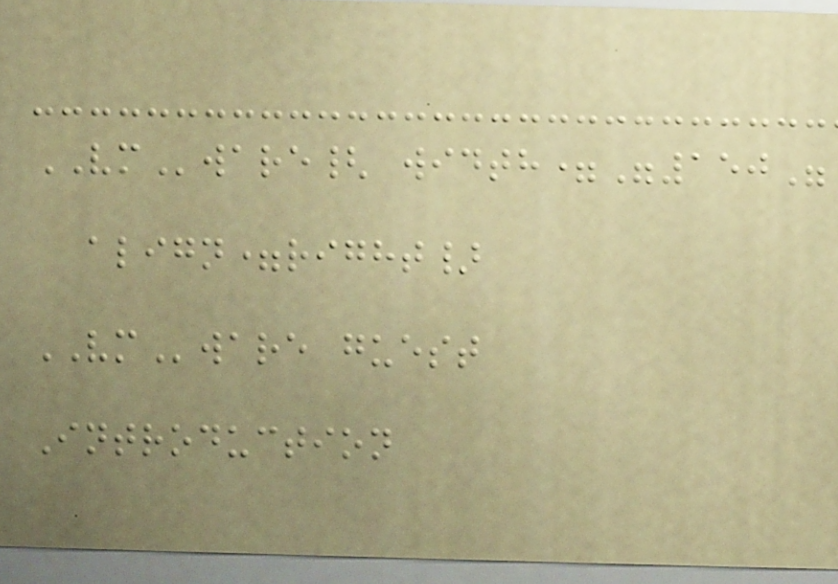VMware{ width="150"
align=right}
VMware guest
Introduction
